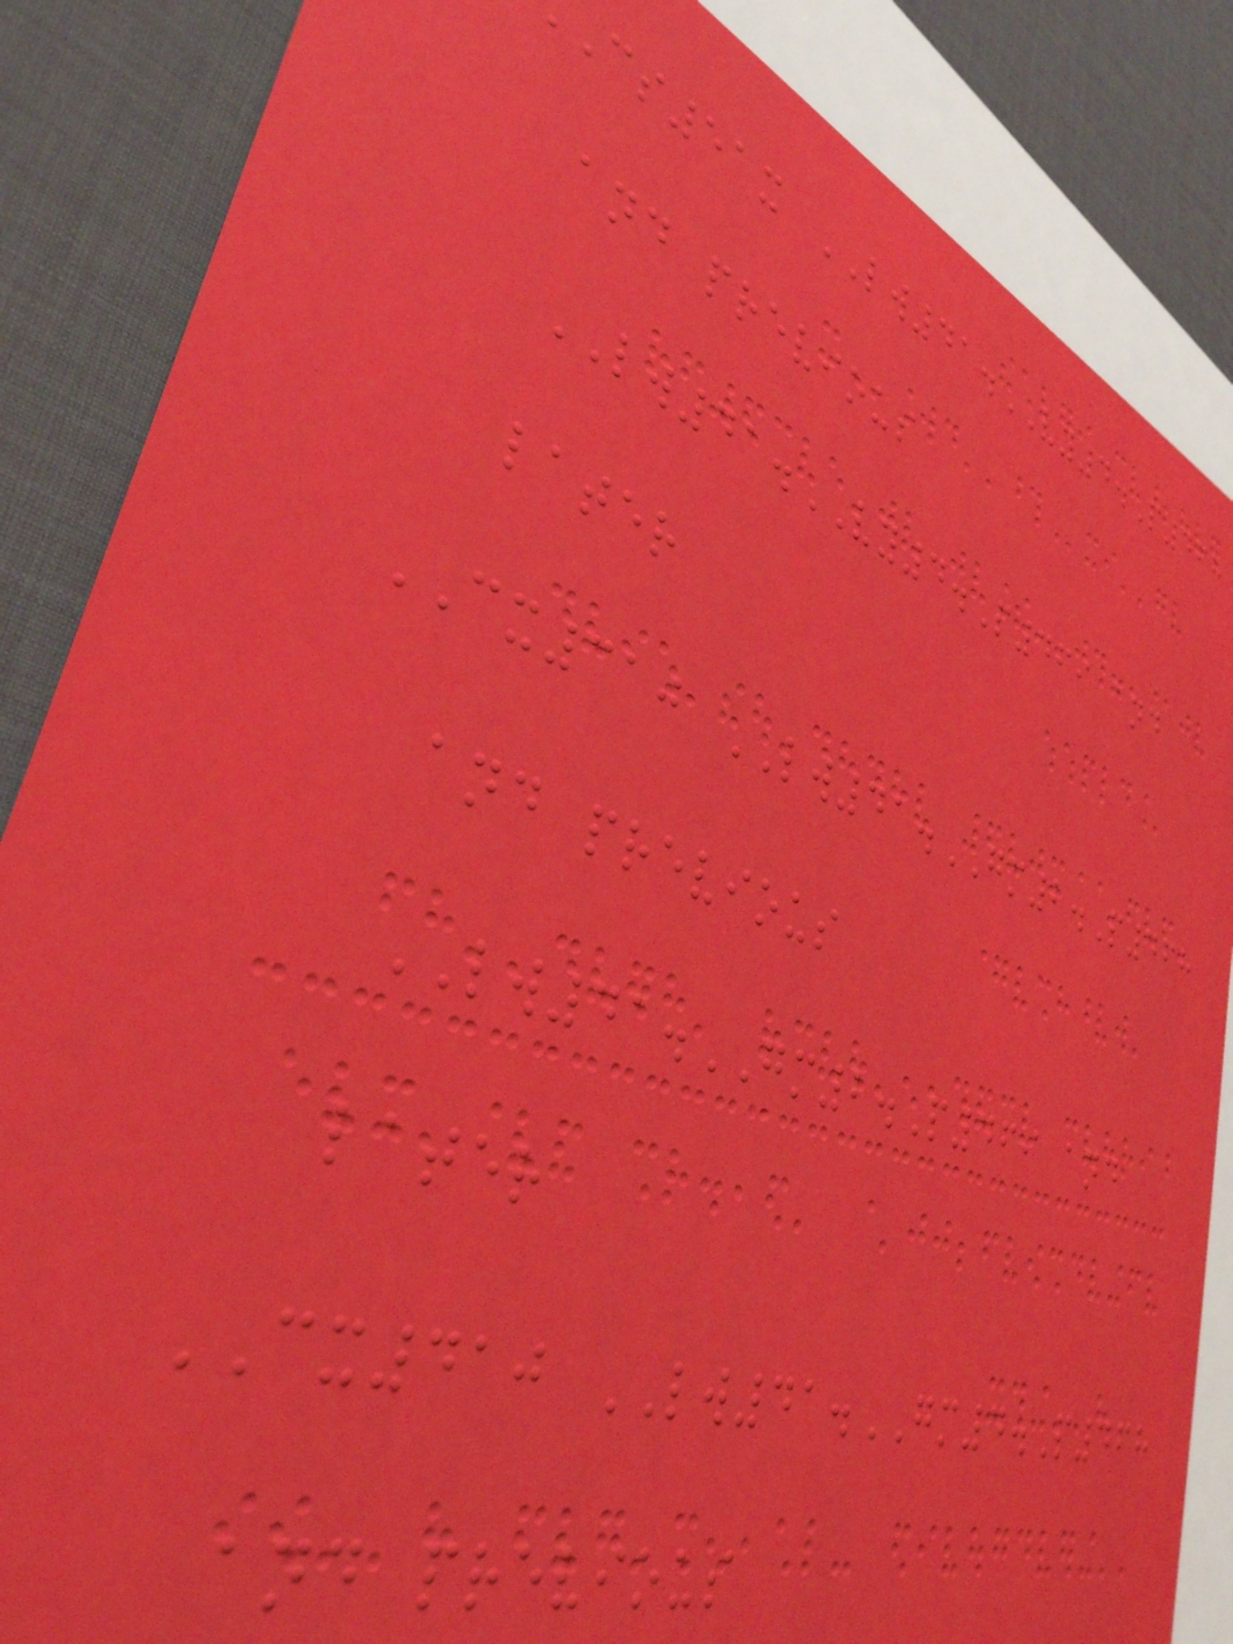cs51x LW41.VY4.P468
and previous
LW41.VY4.P469 and
later
CX310 LW41.GM2.P468
and previous
LW41.GM2.P469 and
later
CX410 LW41.GM4.P468
and previous
